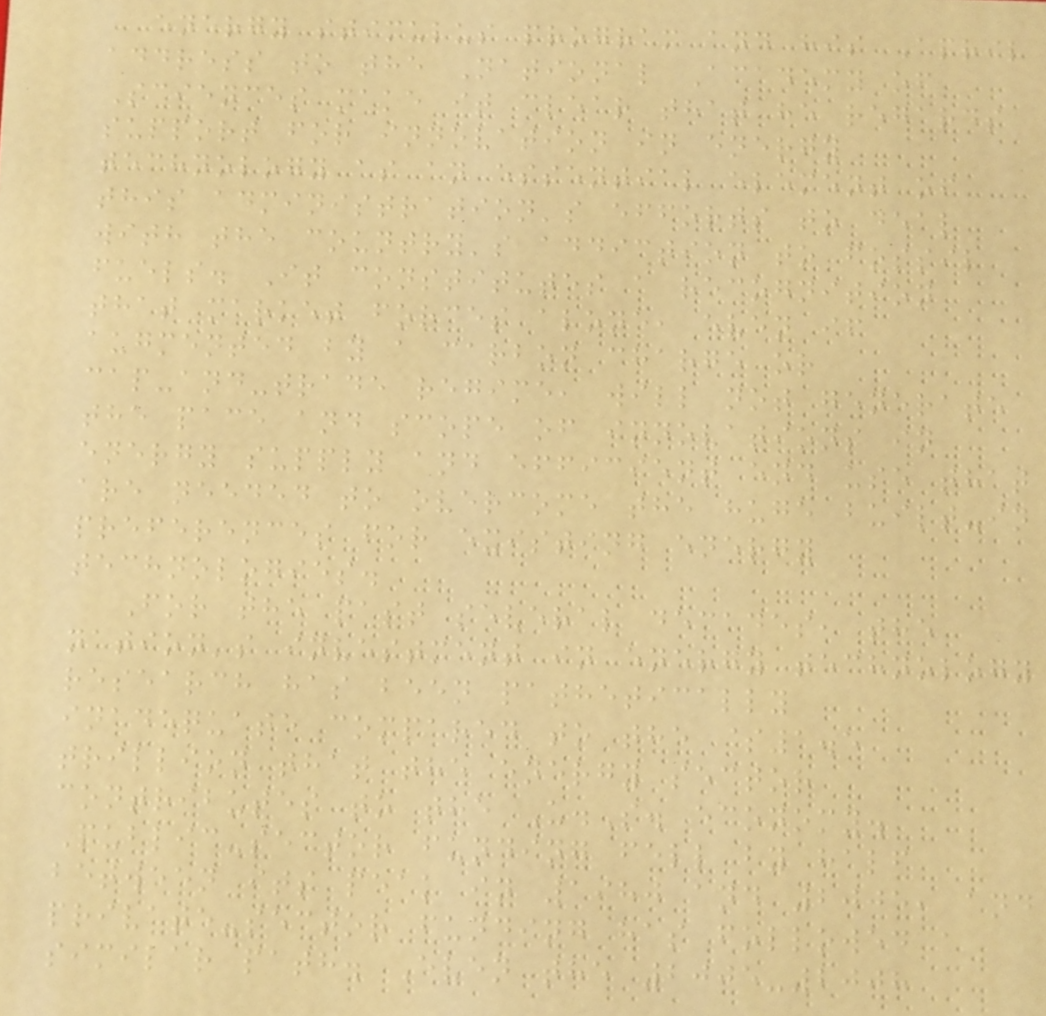energy stimulus program and his April
address to the National Academy of
Sciences make it clear that he regards
support for innovation in energy
technology as an essential element of
this administration's efforts to deal
with the country's addiction to fossil
fuels. It constitutes a recognition
that market forces alone, even if
augmented by a carbon charge or
cap-and-trade regime, will not generate
the pace and scope of innovations in
energy supply and efficient end use that
are needed to overcome the huge built-in
preferences for existing energy
technologies.
For the past several decades, the
nation's investment in energy technology
research has been pathetically
inadequate compared to the $1.5
trillion that the energy sector
contributes to the U.S. economy.
Public-sector funding fell by half
between its peak in 1980 and 2005, and
private-sector funding has followed a
similar path. Even the 2005-2008
